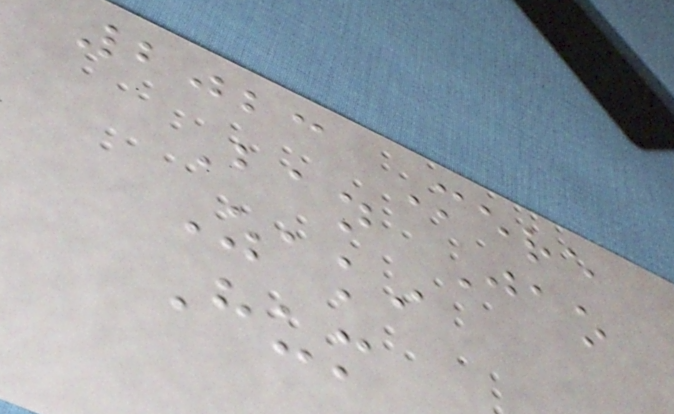2023 Mere
Ban Jao
Zaki
Hum
